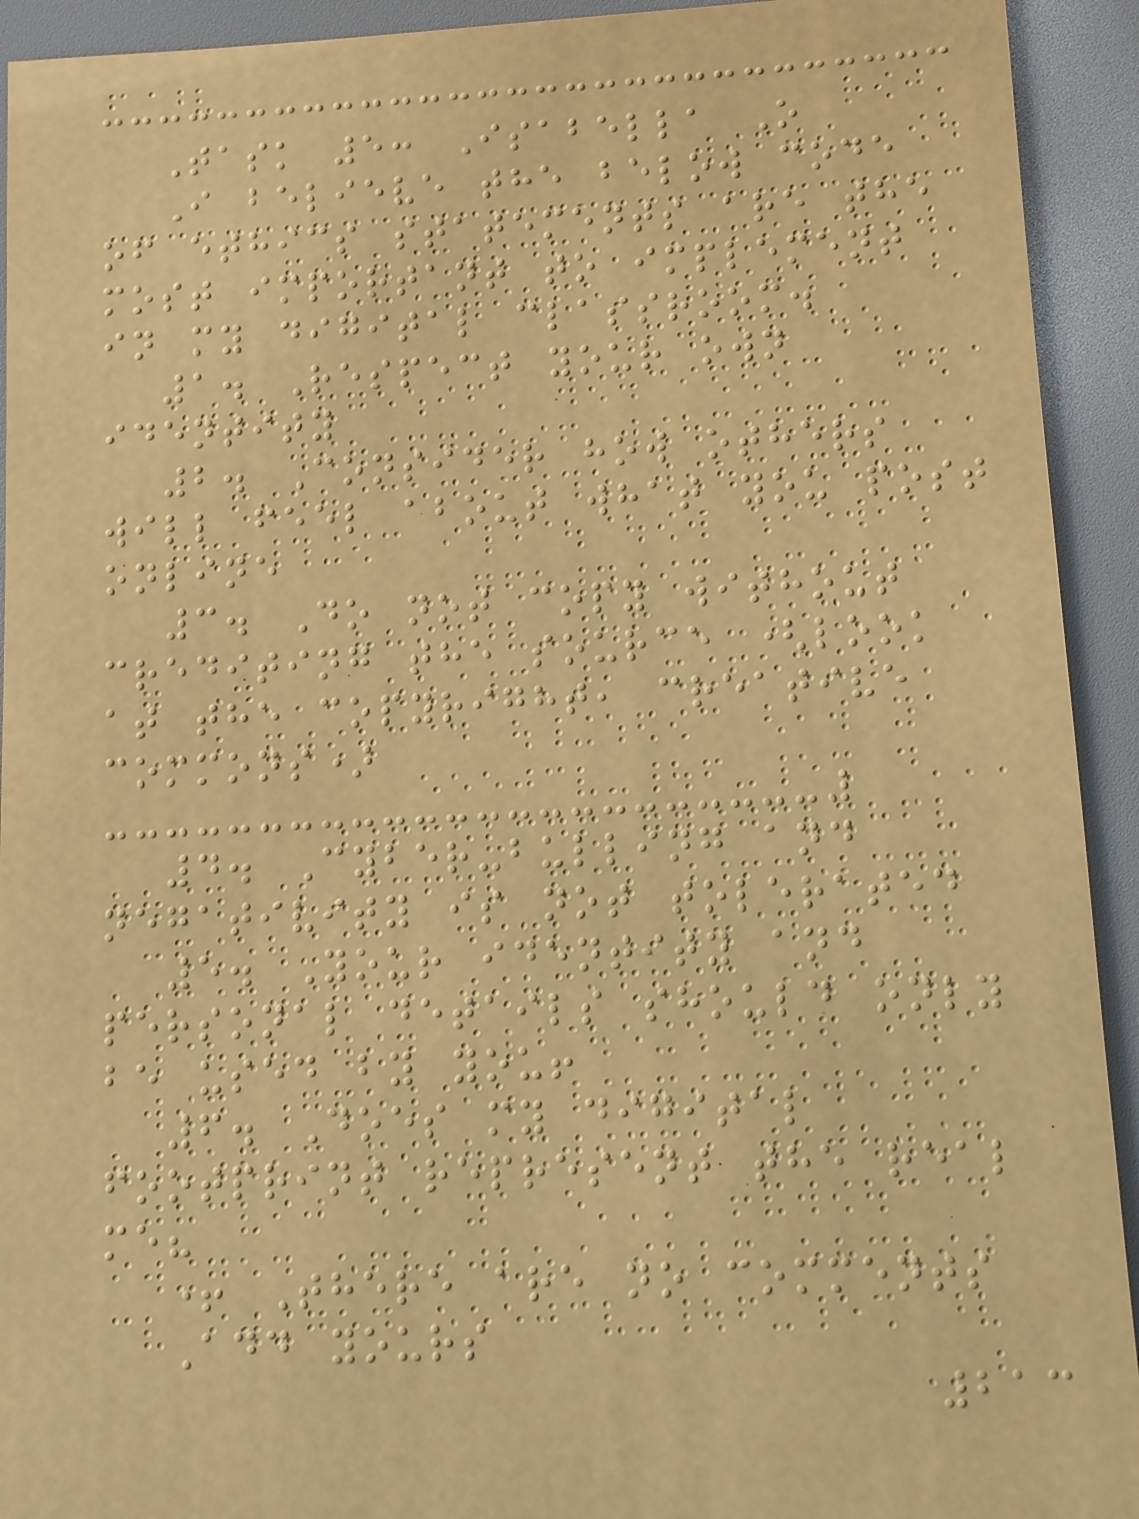Task 5: Isabella O
I believe the below code
of ethics statements are the
most important to implement
in my digital classroom.
1. Respect your own
identity
2. Consider how others
will feel about what you post
online
3. Do not copy without
crediting the source (look
at the copyright, creative
commons)
4. Cyber-bulling and
negativity is not tolerated
5. Your identity and
personal details should only
be used by you!
6. Does my digital
footprint represent the real
me?
+ There are no comments
Add yours
213
